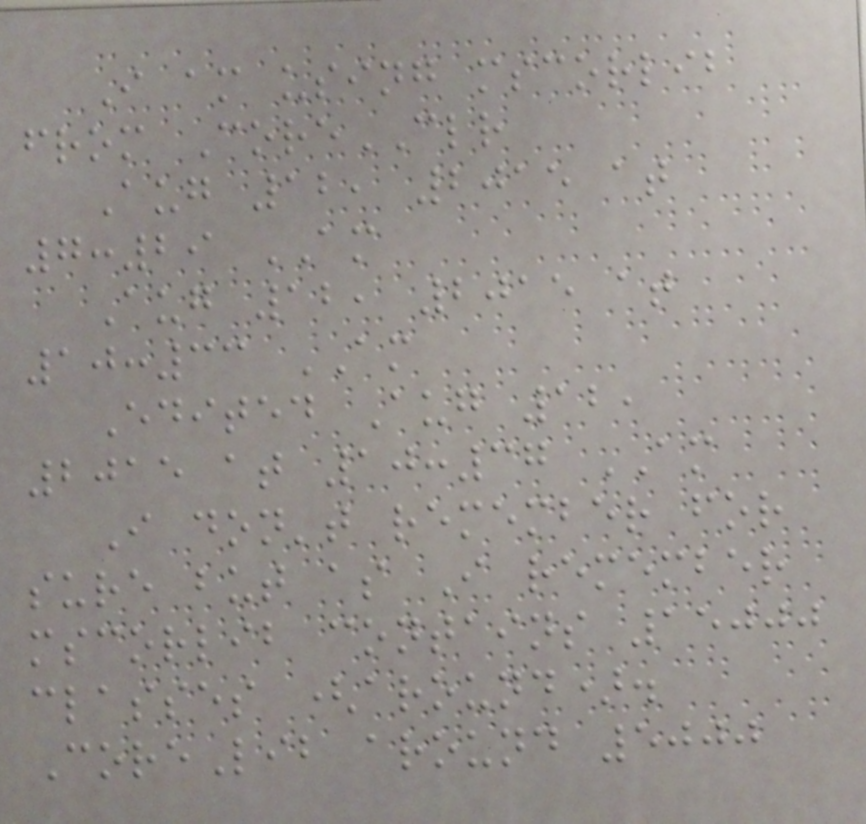I am using mscorlib
from CoreCLR
Aug 12, 2015 at
7:29 AM
Aug 12, 2015 at
10:33 AM
Edited Aug 12,
2015 at 10:37 AM
I don't remember for
sure but as I remember
mscorlib contains 15000
classes (around).
CoreLib around 5000
